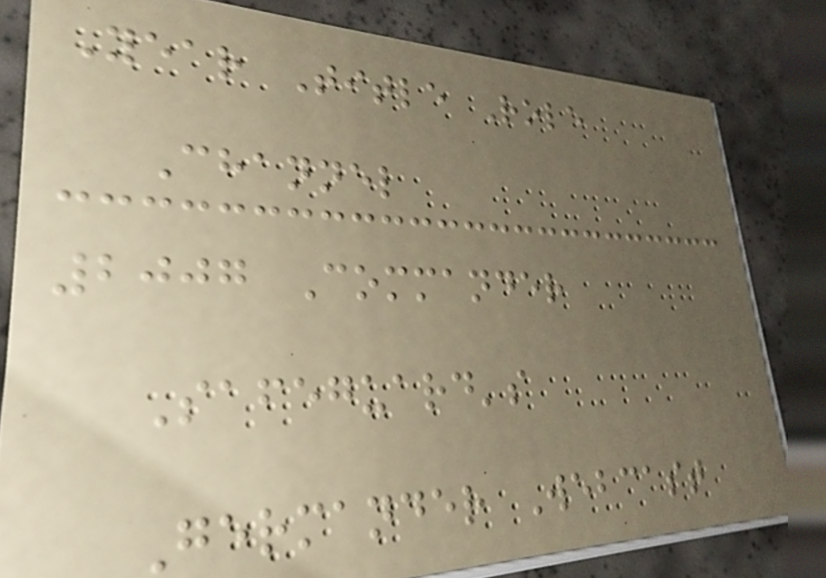Year Title Role
Channel
2007 Commander
Safeguard's
Germander Webcast
